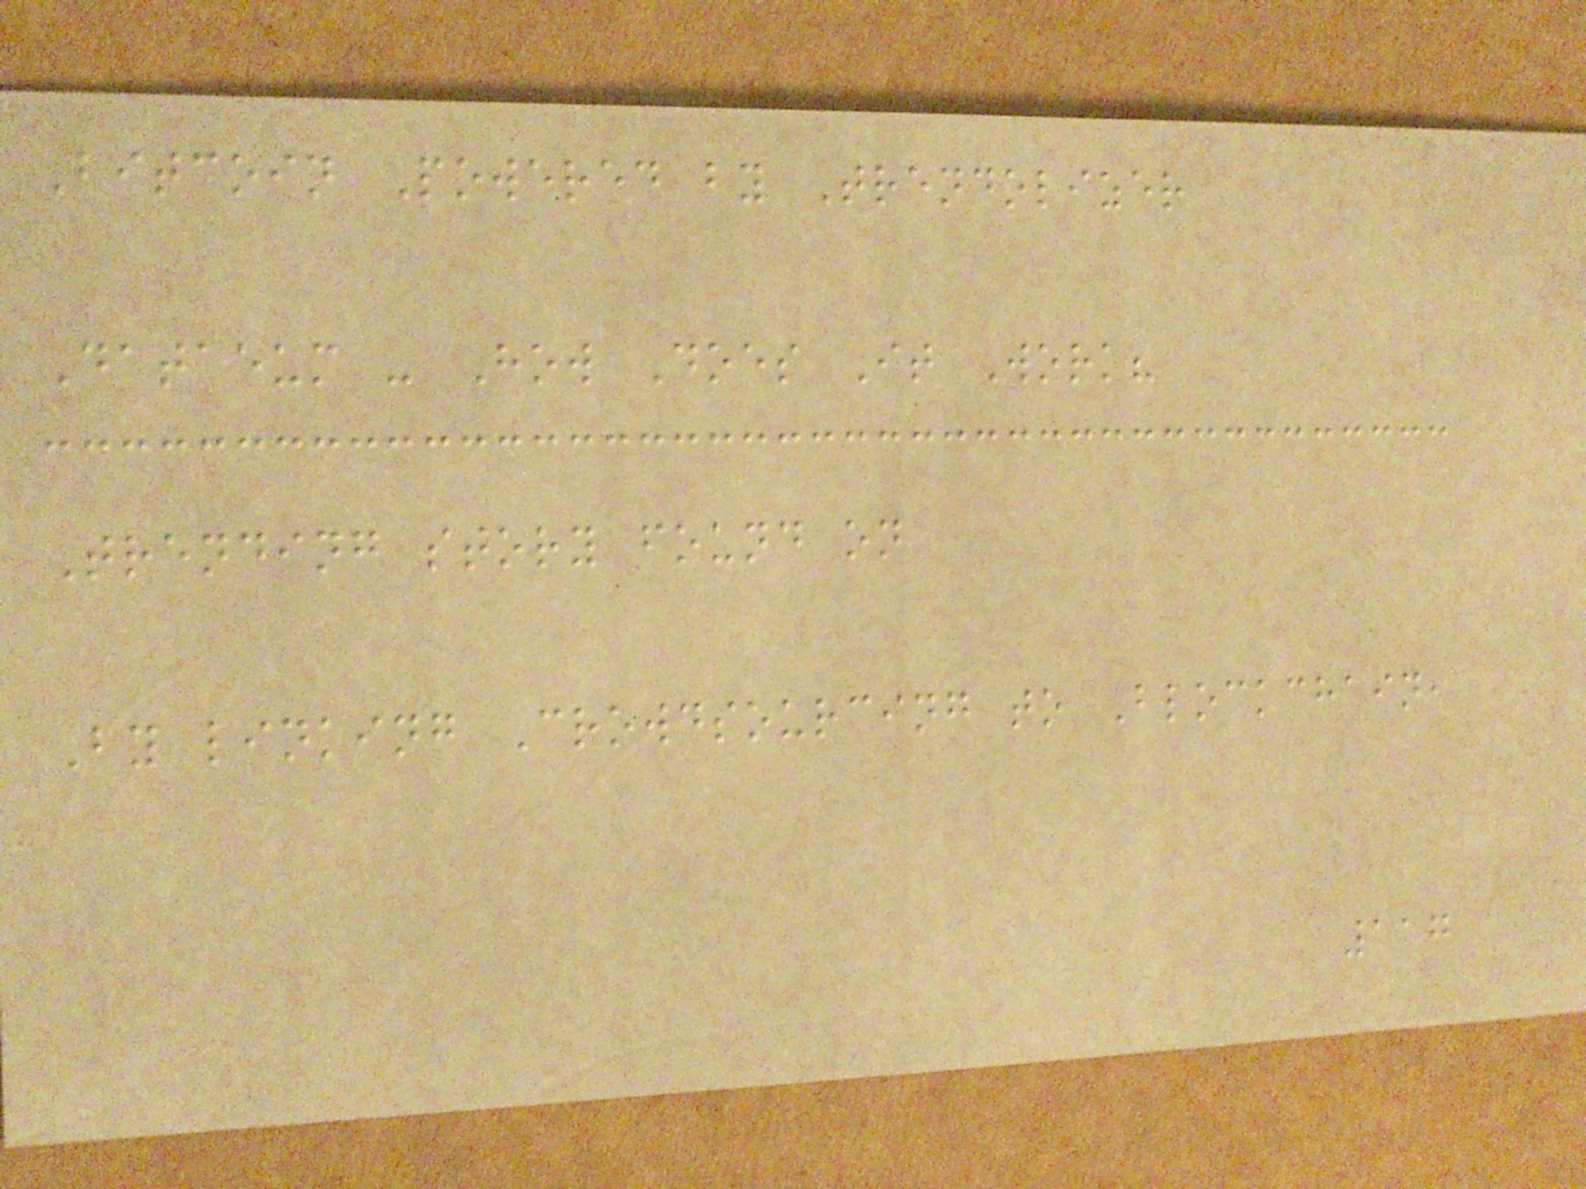Bitcoin Powered by Trendolizer
Dataeum - How Does It Work?
Trending story found on
By linking Crowdsourcing to Blockchain,
117
